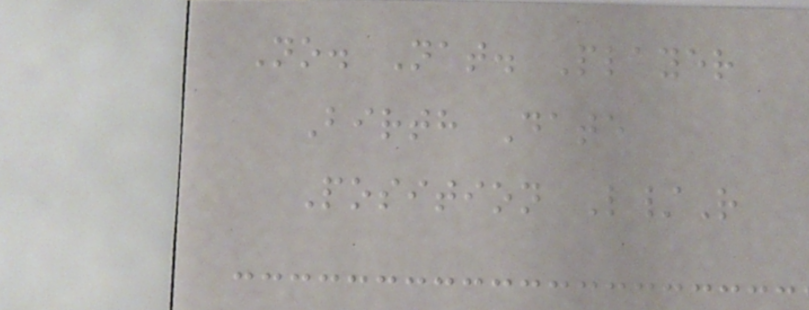No. Nat. Player
Birth Date
Position L/R
